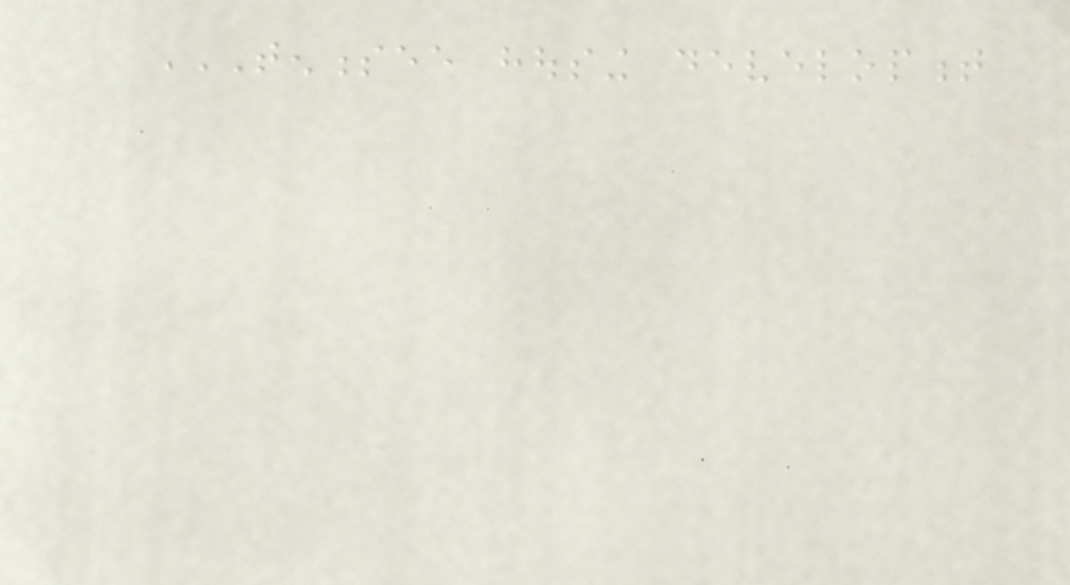TENNESSEE HOUSING DEVELOPMENT
